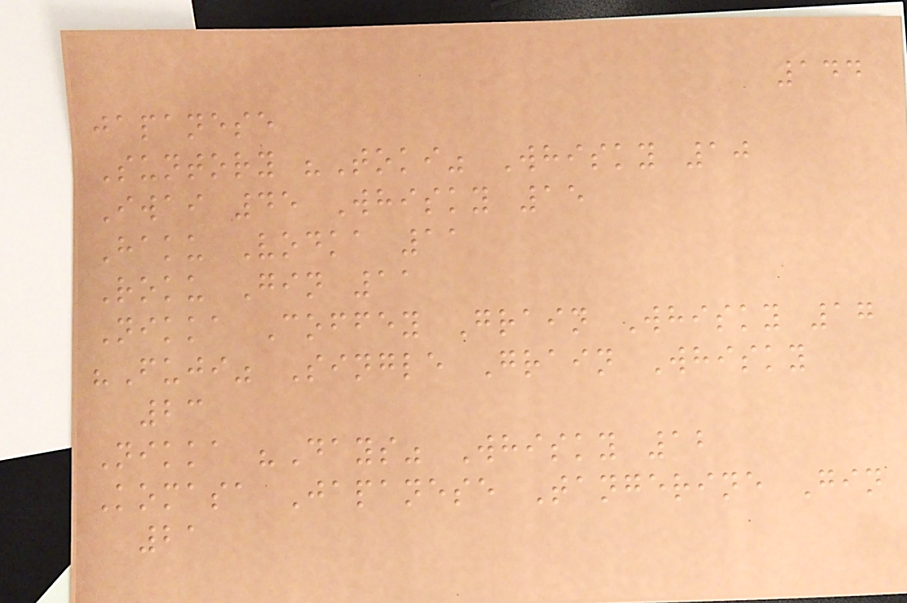144
japanese
Suntory "Toki" Whisky 10
Iwai 45 Whisky 15
Haku Vodka 11
Roku Gin 11
Nikka Coffey Grain Whisky 17
"Fuji" Single Grain Whisky
23
Nikka "Days" Whisky 12
Komasa Japanese Tangerine Gin
21
